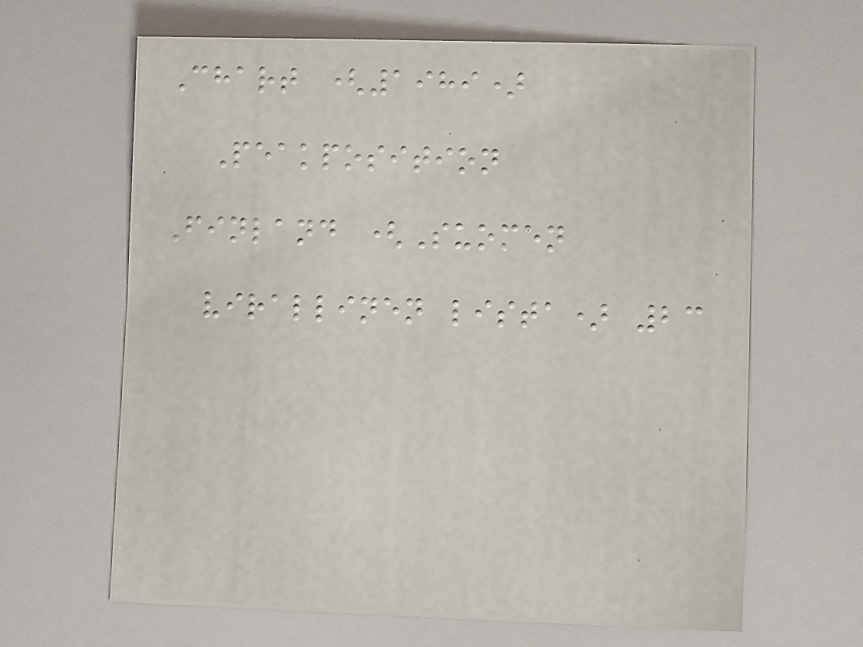Chart (1989)
Peakposition
Finland (Suomen
virallinen lista) 23
